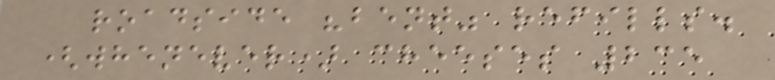roadside "bent" refills.
(whenever) cheeses 235
